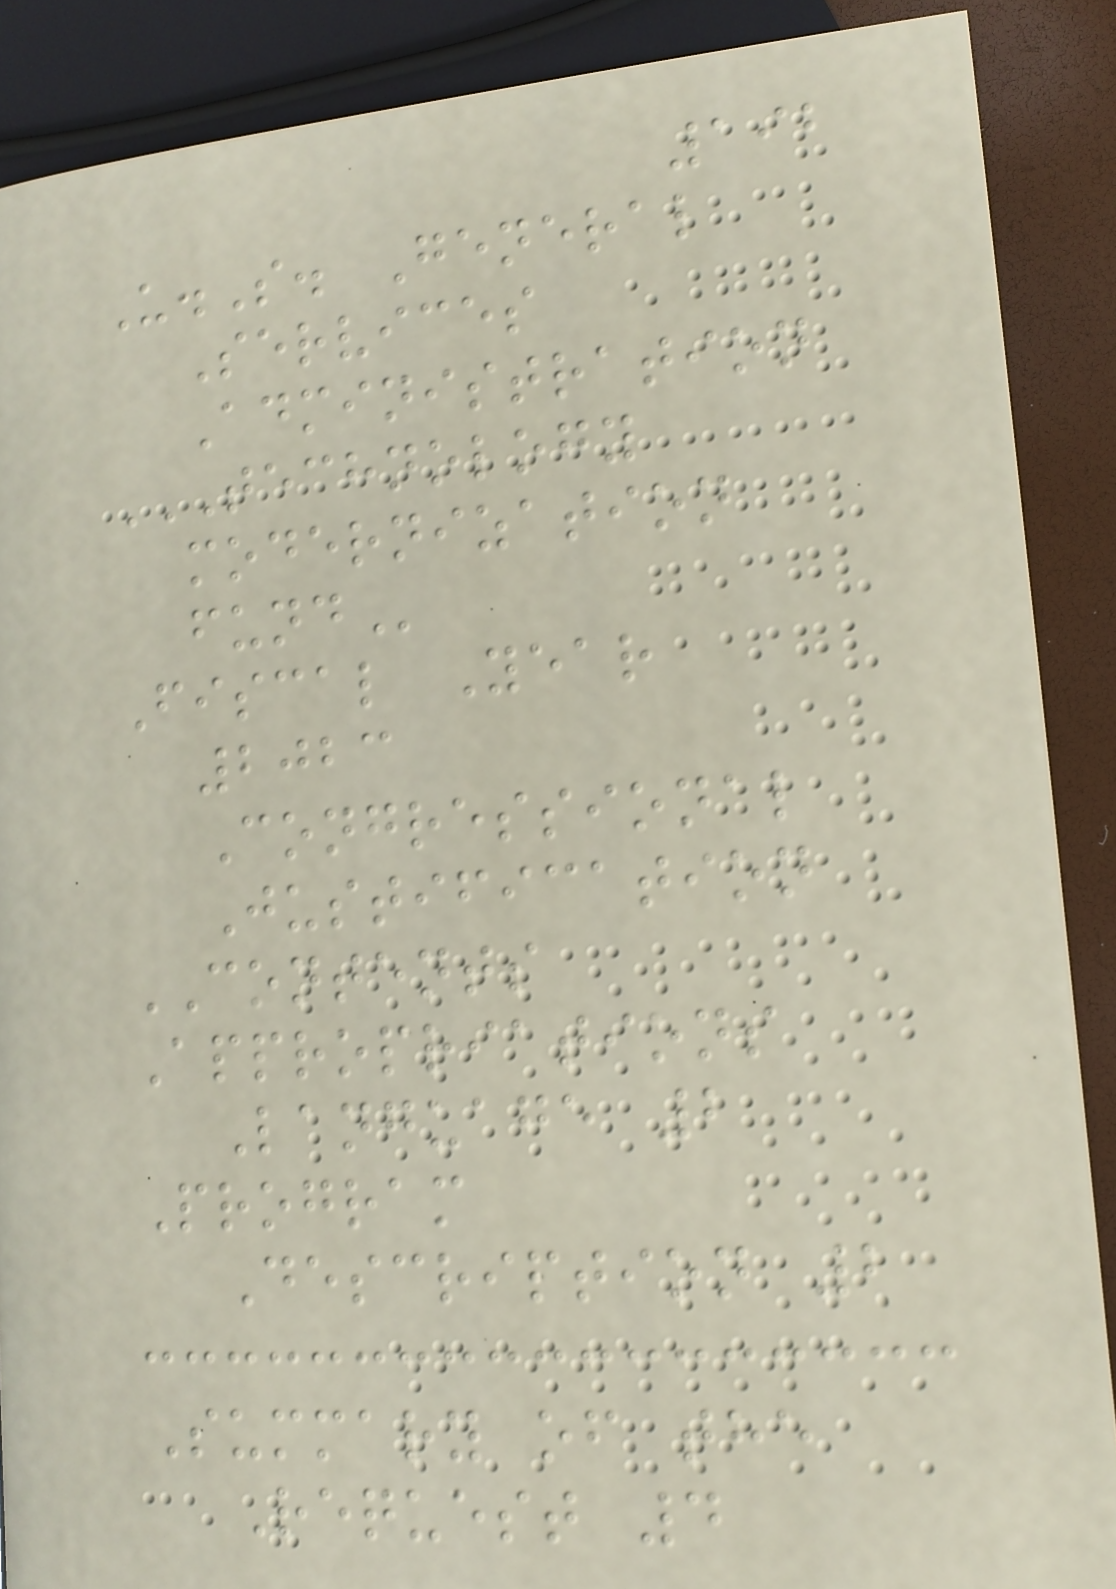192
U.S. General
Services
Administration
TECHNOLOGY
MODERNIZATION
FUND
Fiscal Year
2023
Congressional
Justification
CONTENTS
Appropriations
Language 2
Program
Description 2
Summary of the
Request 4
